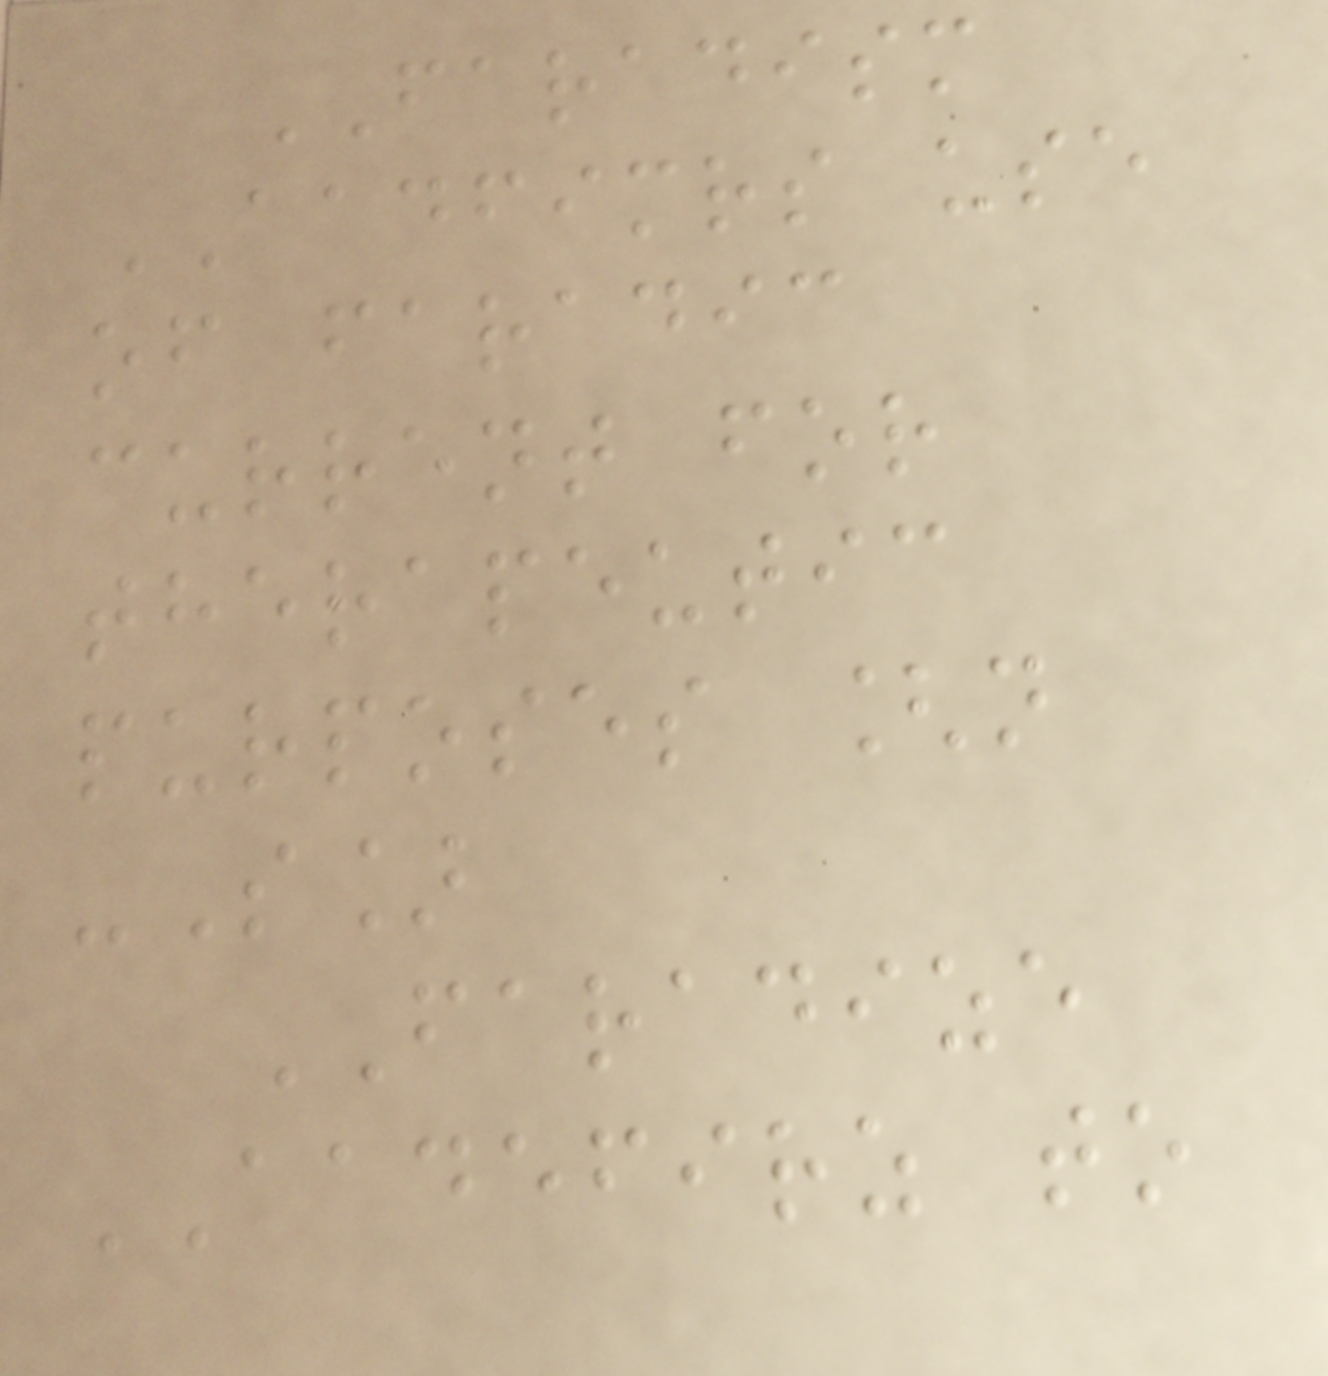FARADISM
AADFIMRS use
of faradic
current for
therapeutic
purposes [n
-S]
FARADIZE
AADEFIRZ to
